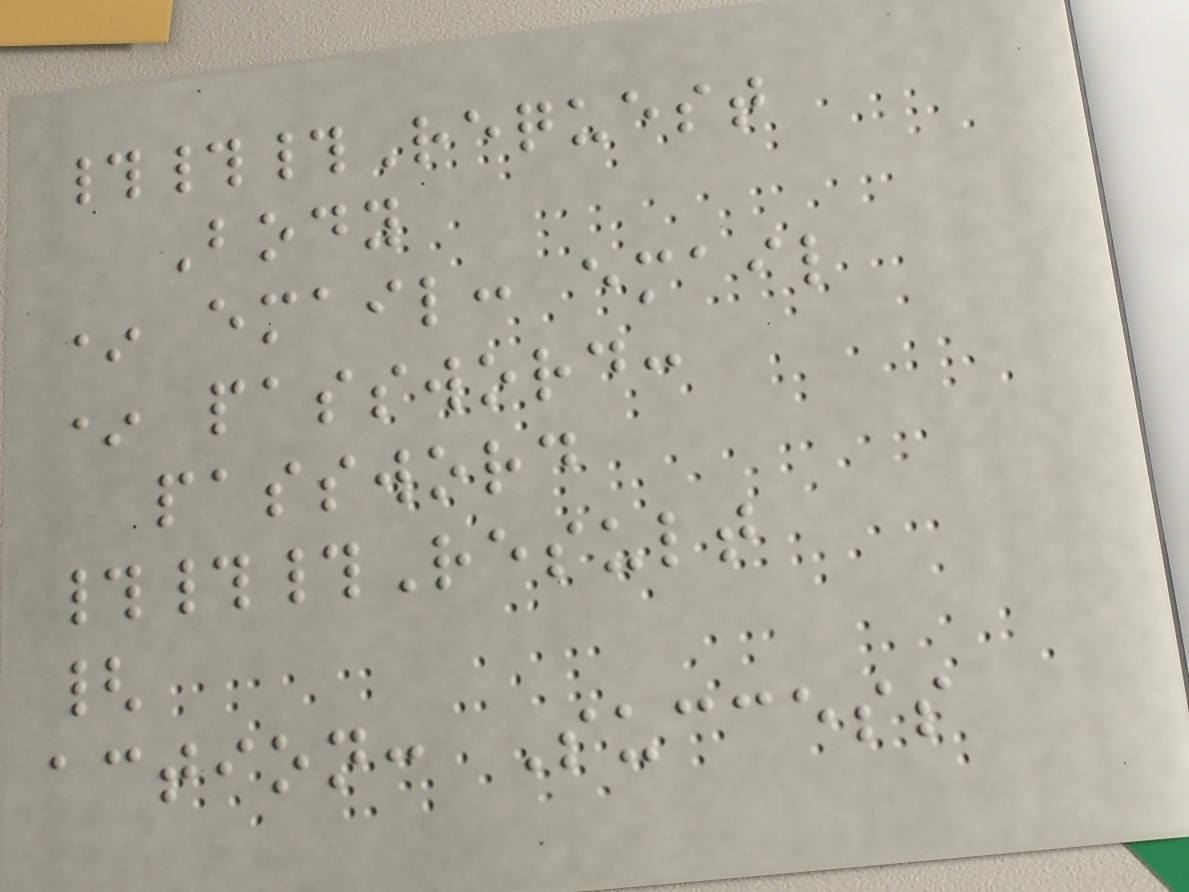###Request
Body
* email: email
* password:
password
###Result
{
action: Success
